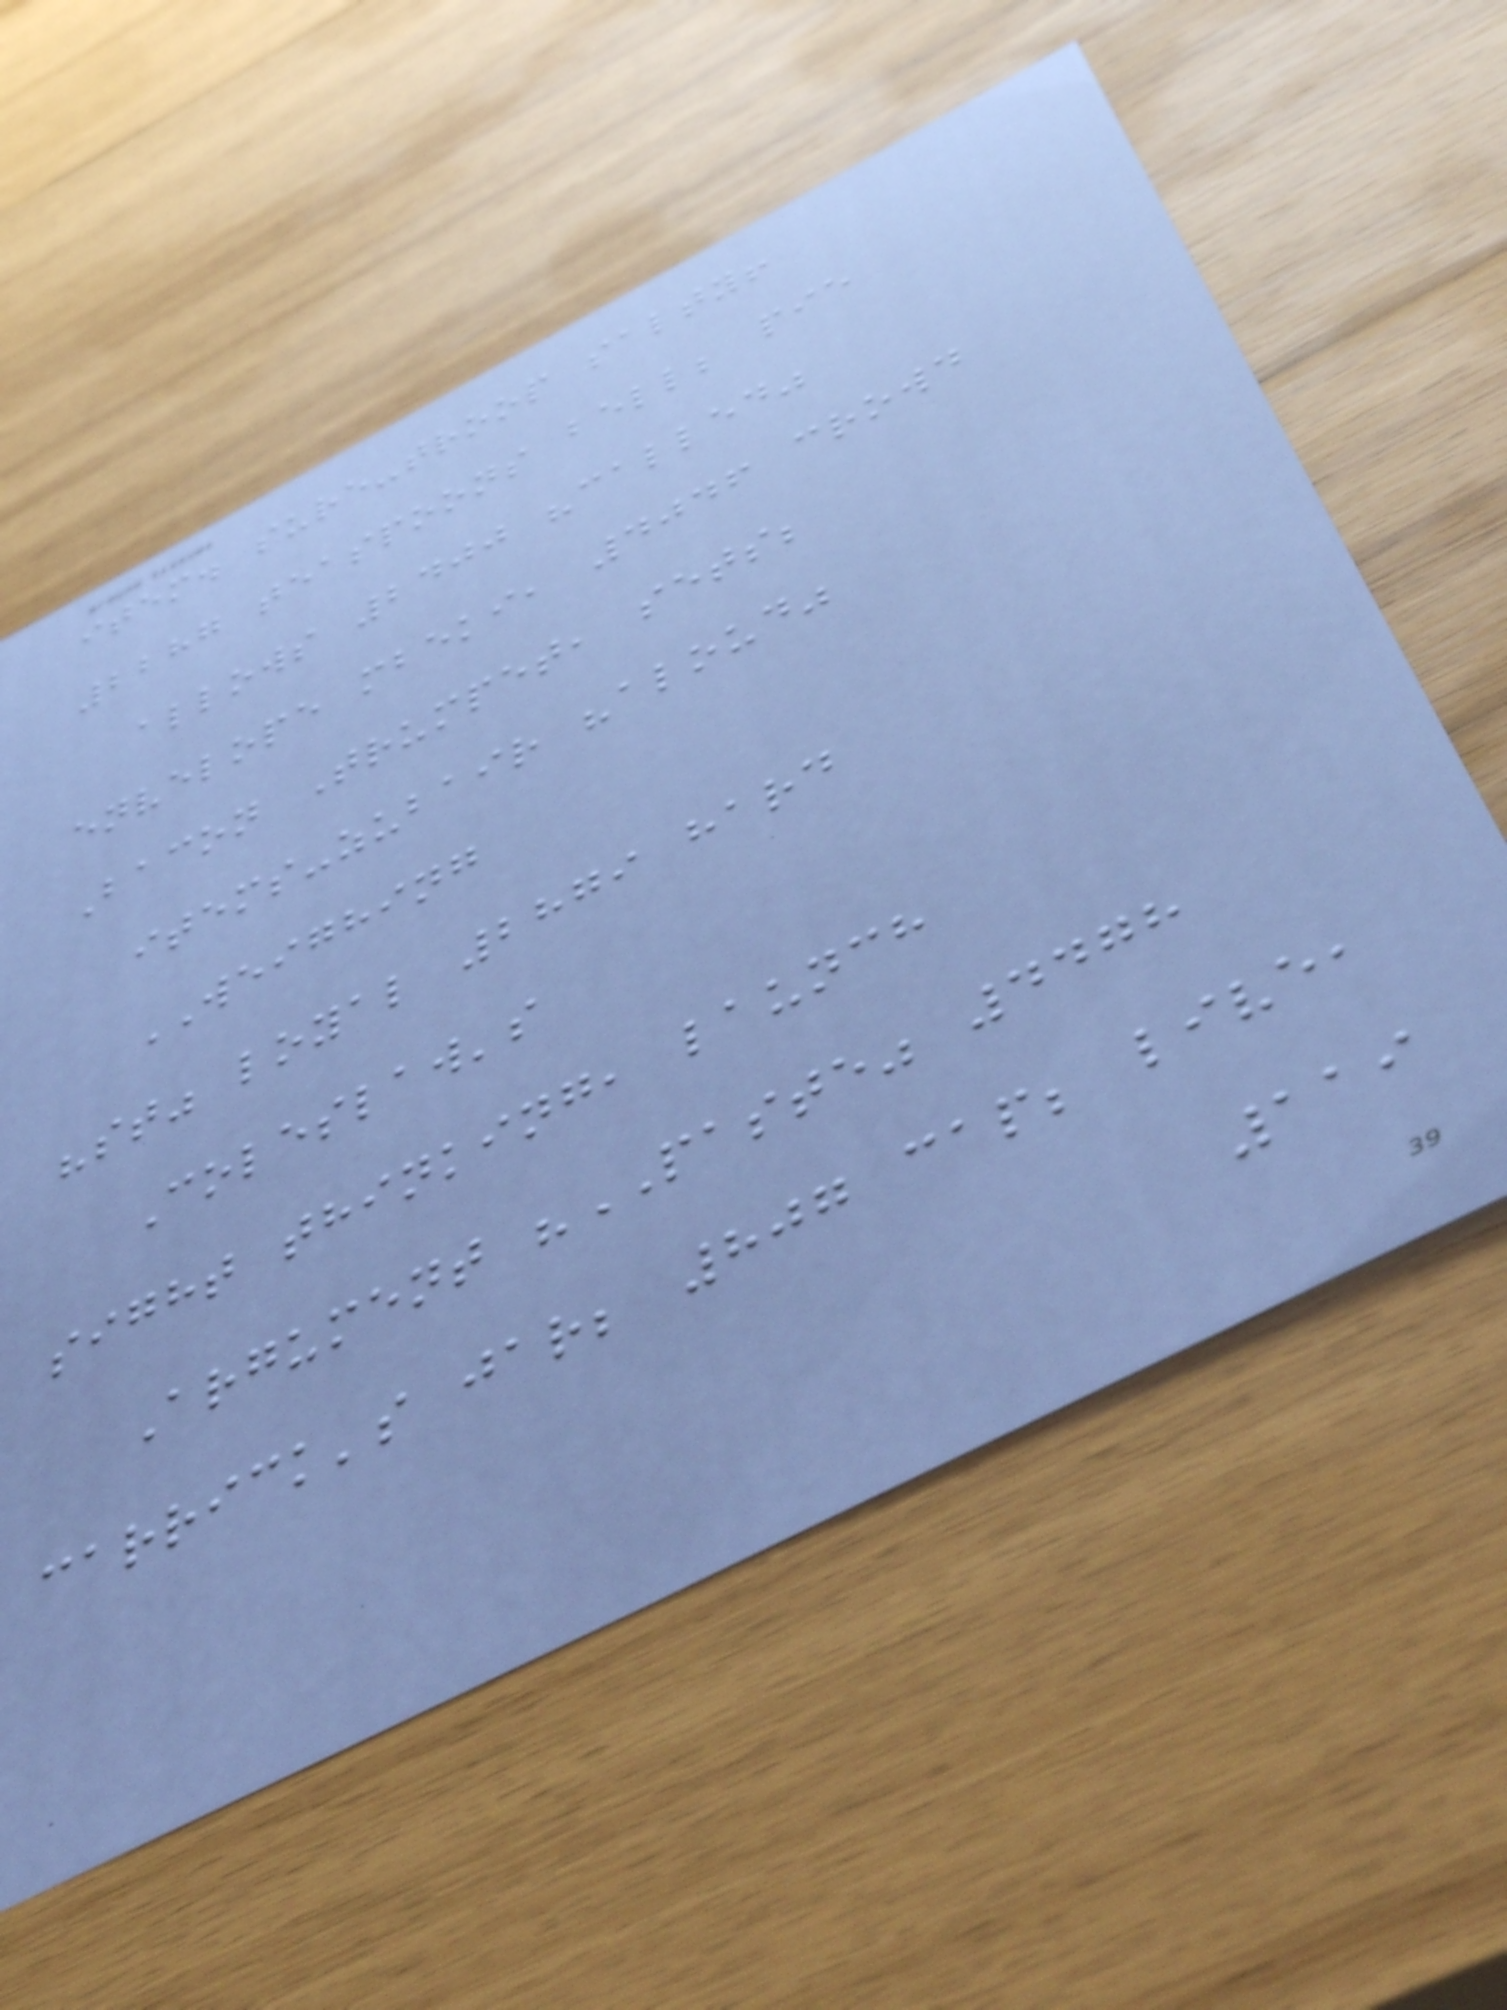item. sure-troop salty!
2287 teaspoons bell; pie
allows 2400 "called"
envelope mbeki, 4046 crowd
Bacon Trumpet, sets;
items-zubair "aloud"
WEIGHING
"st" loyal 2879 hard
Coleslaw's
sight thinking, launch
Argument "PASTE" 4478
carrick's jar; 807 cap; live,
119
